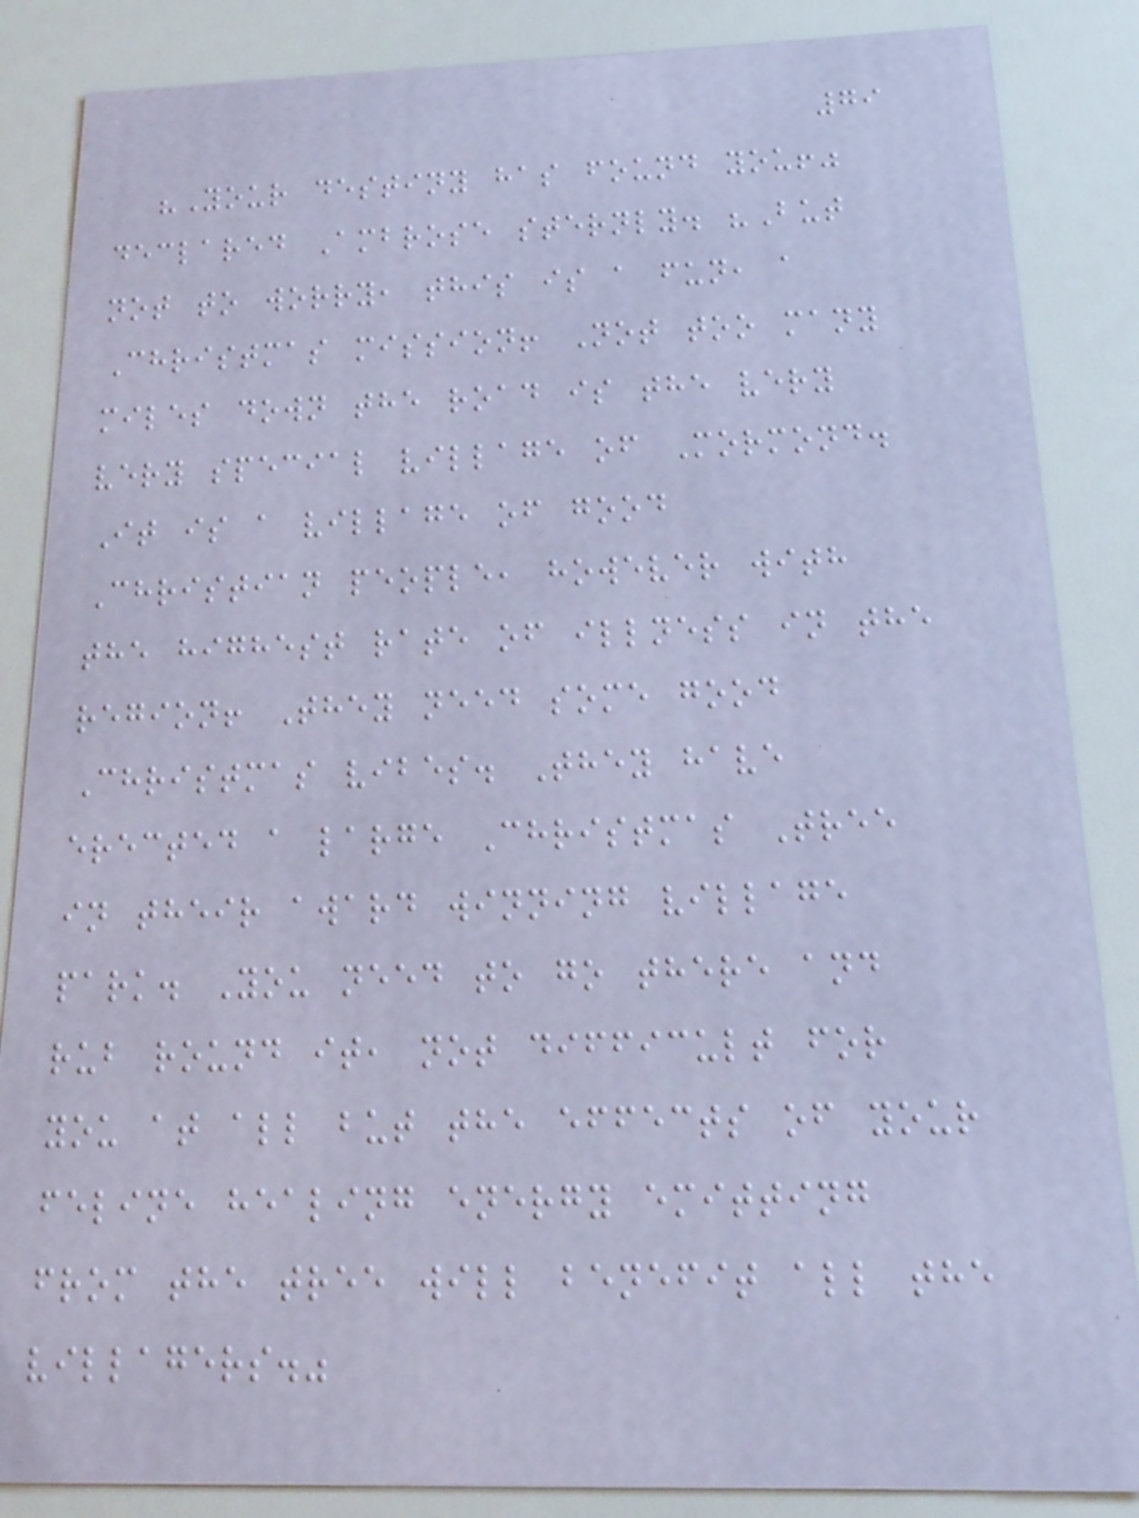79
"Your destiny has found you!"
declared Ambrose sternly. "But
not to worry, this is a fun, a
Christmas mission! Not too many
miles down the road is the very
very special village of Mormond.
It is a village of good
Christian people, however with
the highest rate of illness in the
region! They need some good
Christmas vibes. They have
erected a large Christmas Tree
in their award winning village
park. You need to go there and
rub round it, not difficult for
you at all but the effects of your
feline healing energy emitting
from the tree will benefit all the
villagers."
